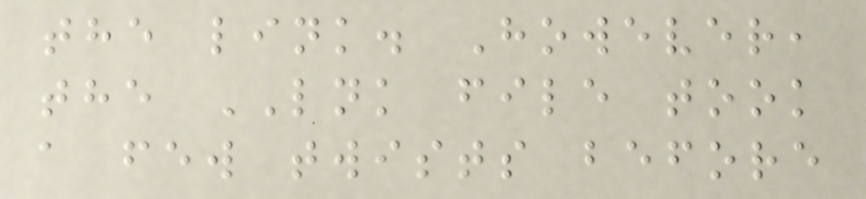the link. However,
the LNK file took
a few twists before
